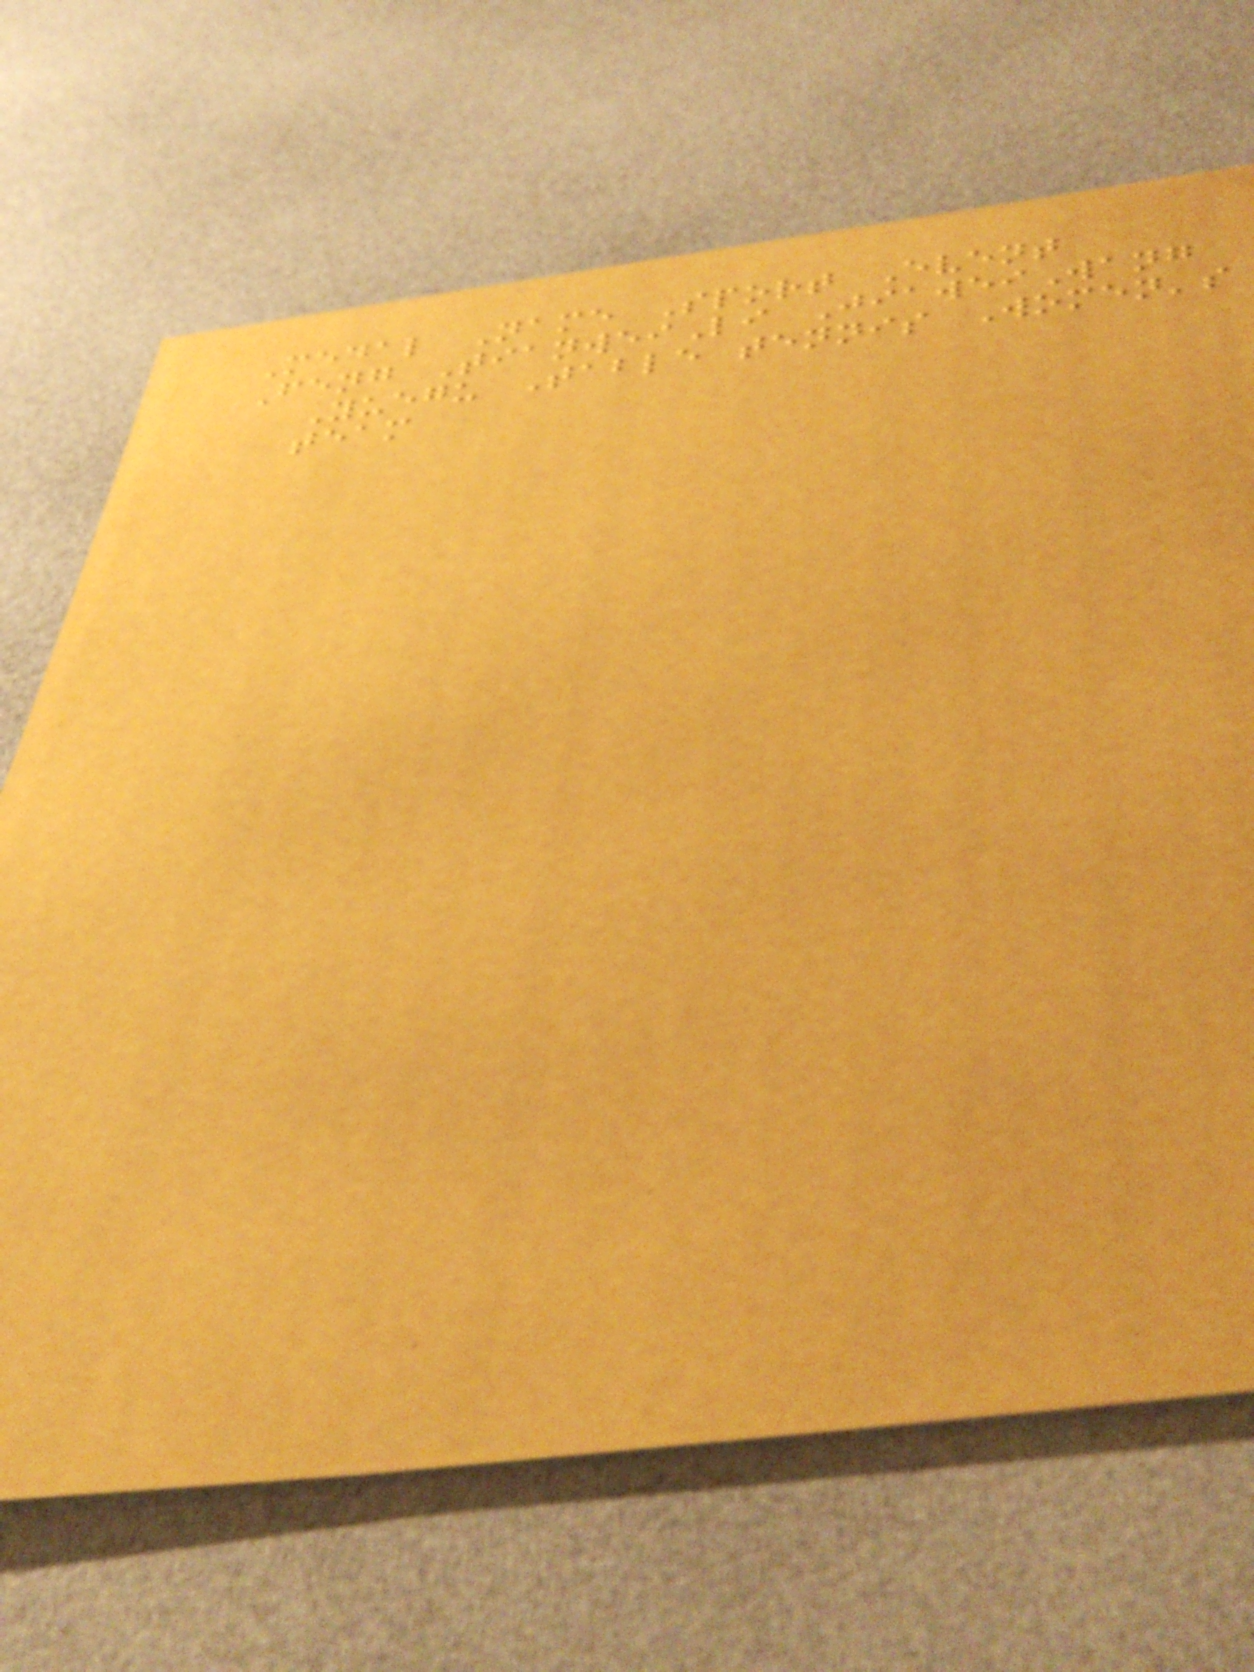Medal Name Sport Event
Feng TianweiLi JiaweiWang
Yuegu Table tennis Women's
team
